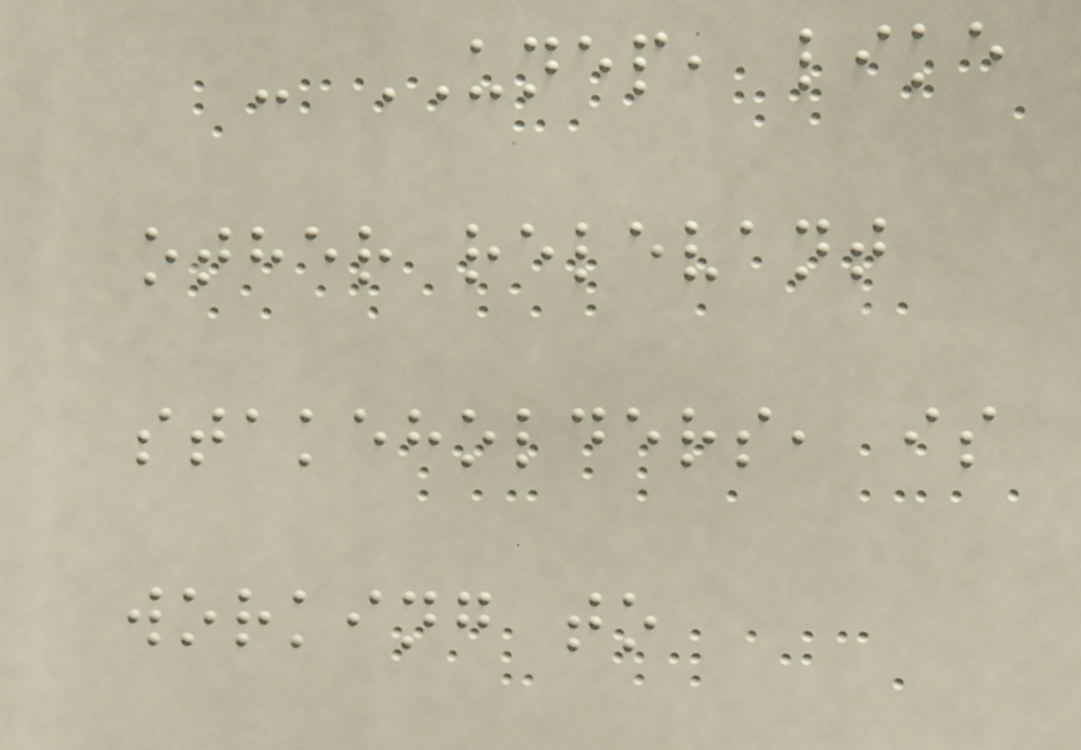- UNEP, like
other relevant
stakeholders, is
working to
